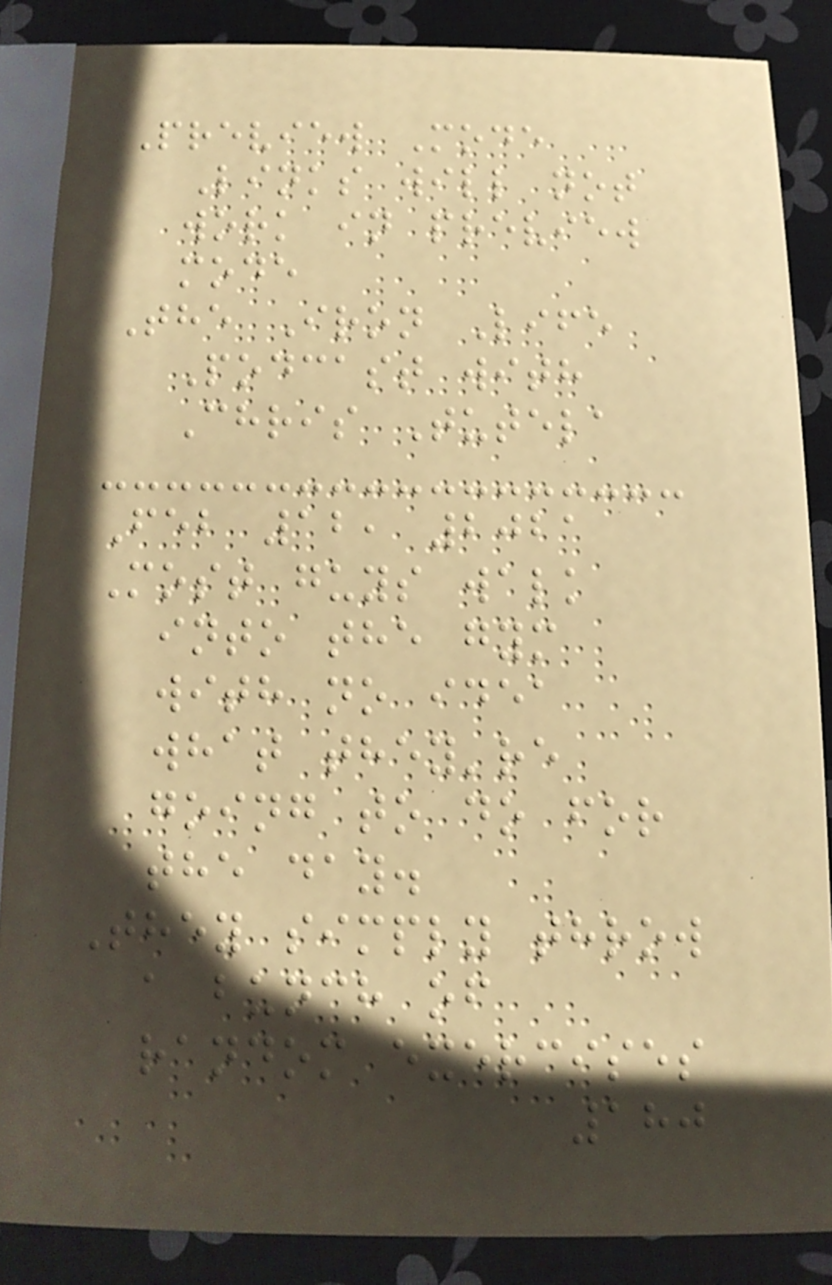Preview Mode
Links will not
work in preview
mode
The Iron Life
Podcast with
Chris Tutela
Feb 12, 2021
Most guys walk
into the gym
with no idea
what they're
going to do for
the day.
They simply throw
a bunch of
random exercises
180
